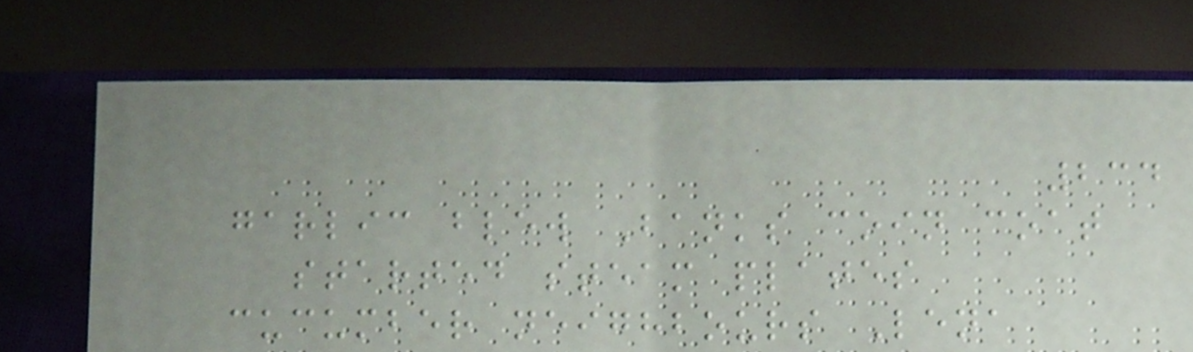234
garlic blew Banks coin coat
started steam plates
cucumber neighbours Lena
